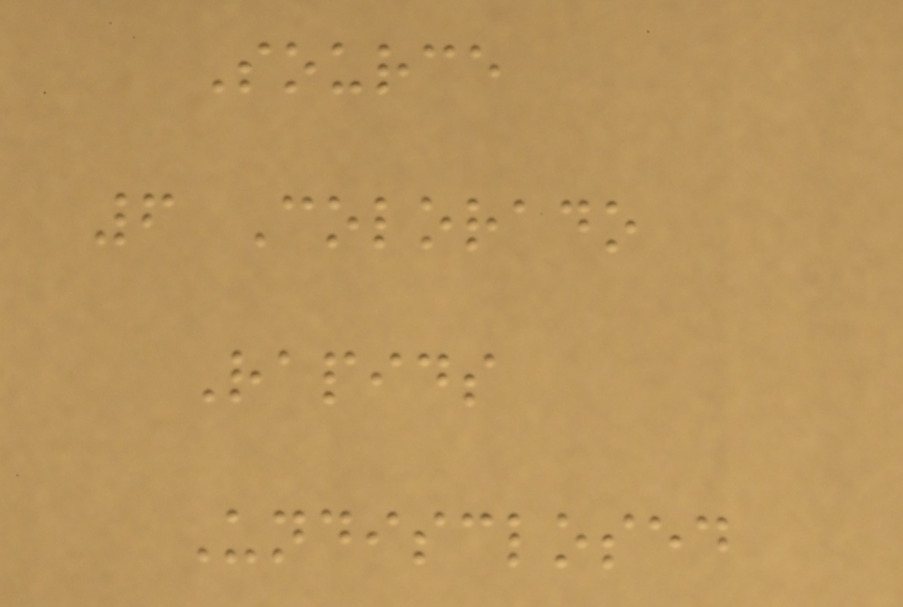Source
6 Colorado
Rapids
Undisclosed
